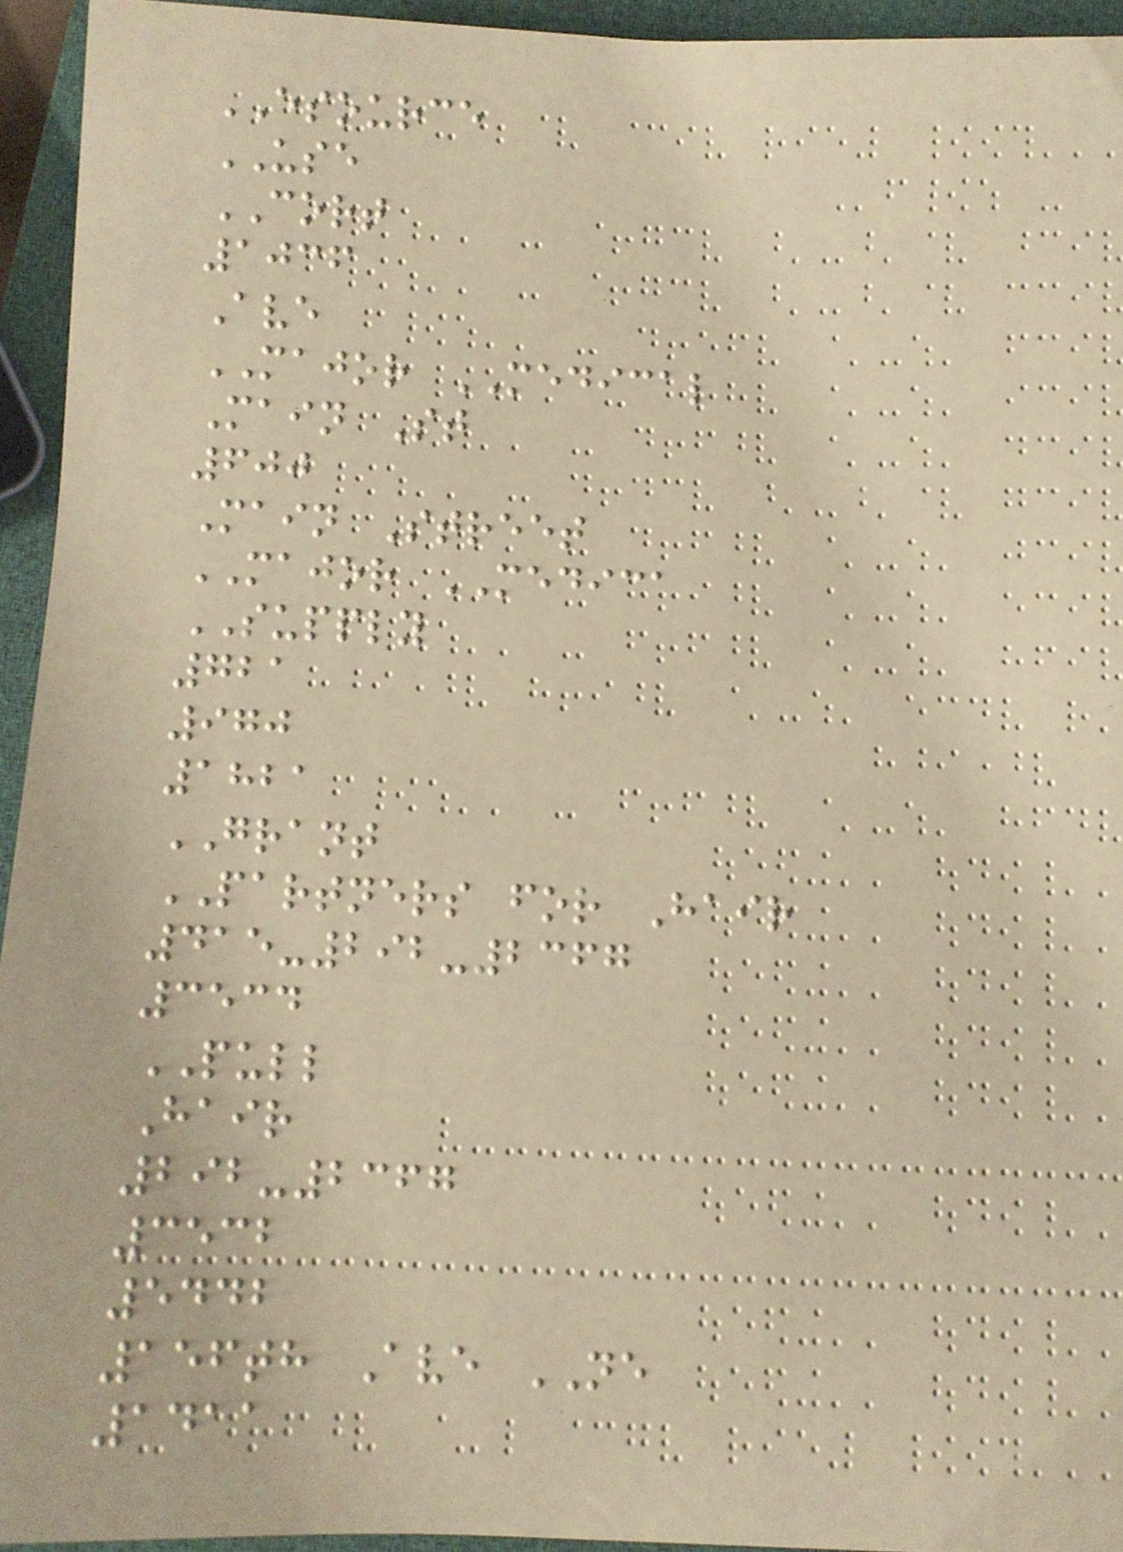ESOURCE
USE
CORT
1036
Ave
MAJOR MEDICAL
Main St
600
Main Street
MAJOR MEDICA
SUPPLY
721
970
1821
GRANT
PARTNERS for Hair
415-292-2367
3534
PULL
Hair
292-2367
3532
5442
156th Ave NE
1411
